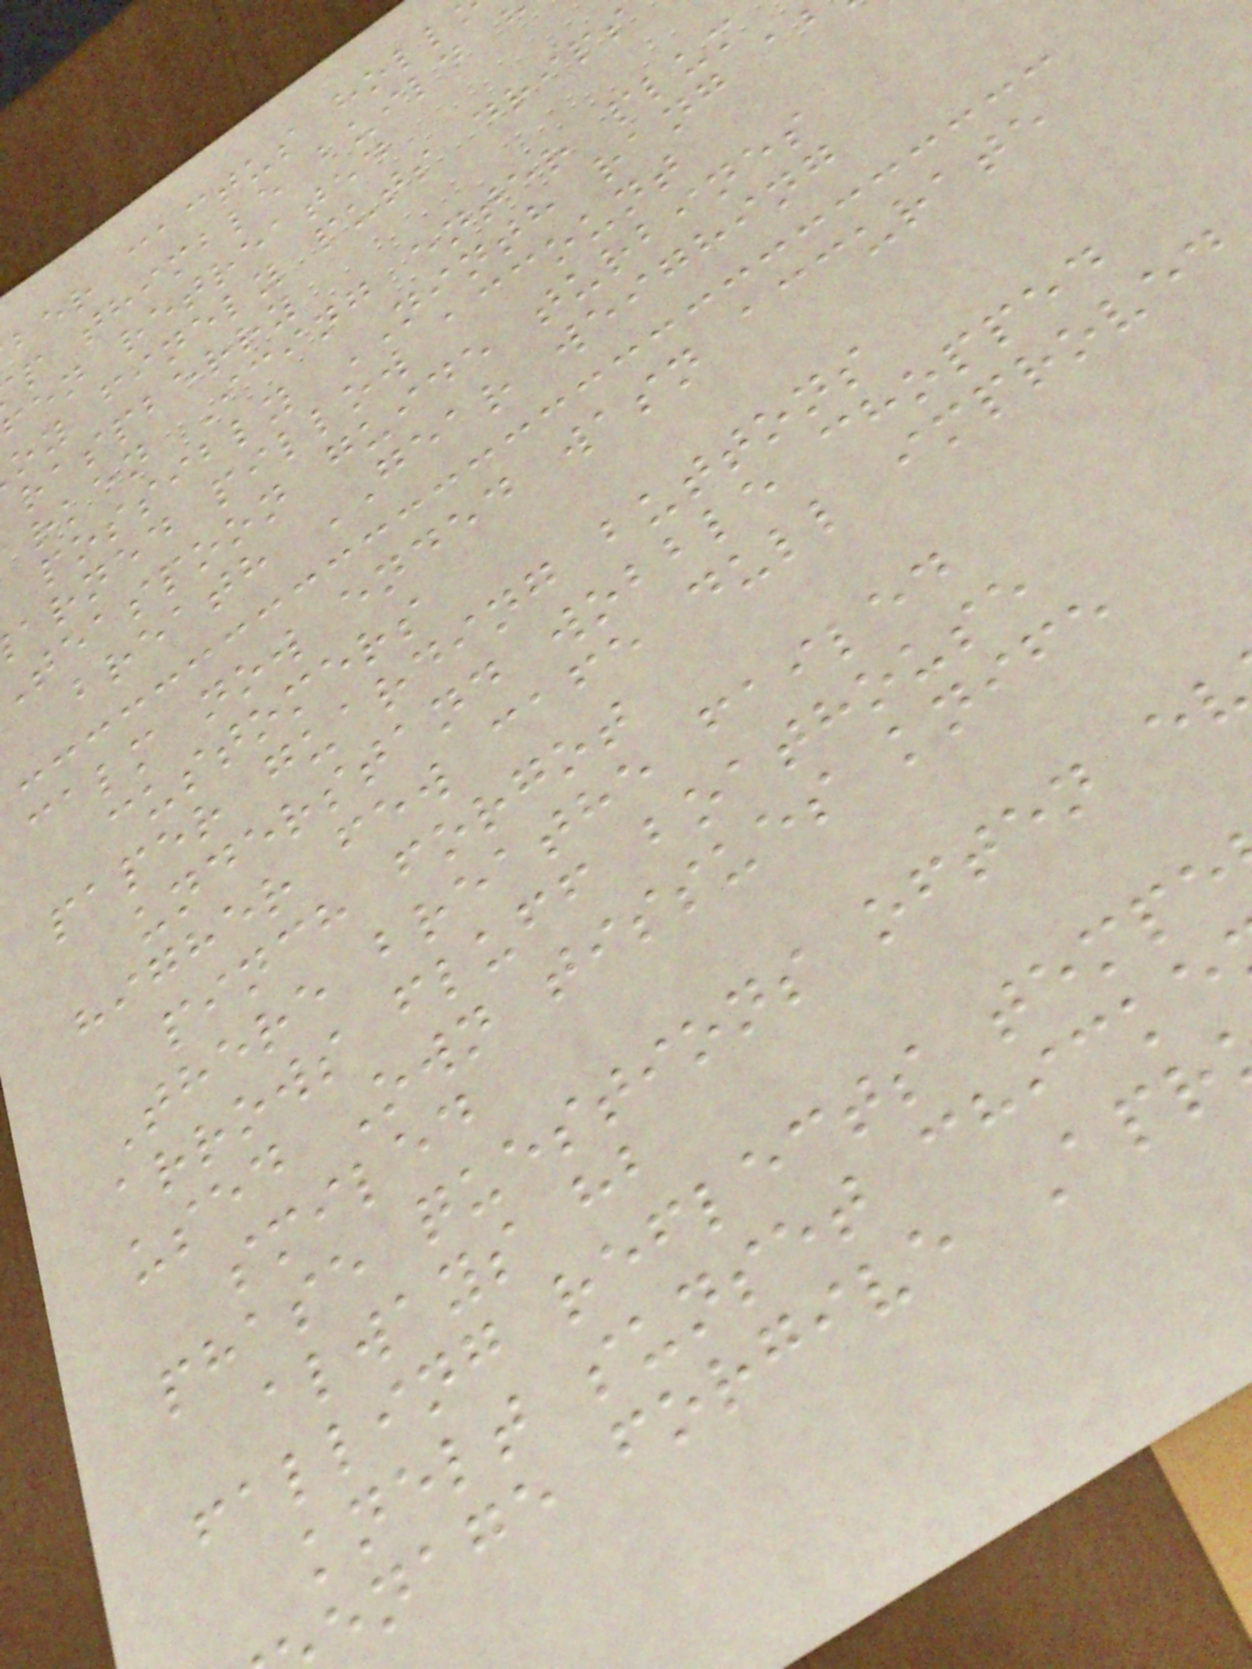ber cactus holl
p thimble build
en retreated
oy finely puts drips
raspberry
rken Icing enter plum
possibly NINTH rang a
arned pillow account
teaspoon guide turbines
breath GEAR weighing
calm now ended wasn accurate
customers
paper guarding buttons
understand wobble chopped
higher few cafe dull improved
pinch forgot
There breathe failed
arrows fluff boathouse
used Own tissues knife
smiled
phase questions often ev
always hb
falling reflects tempe
knelt sunset chicke
enage forgive Apr
